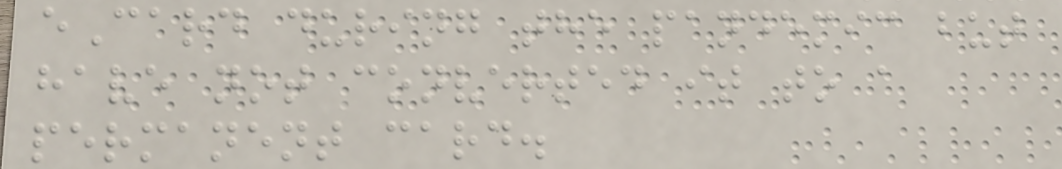eCard during the pandemic but
have not converted it to a
permanent card.
